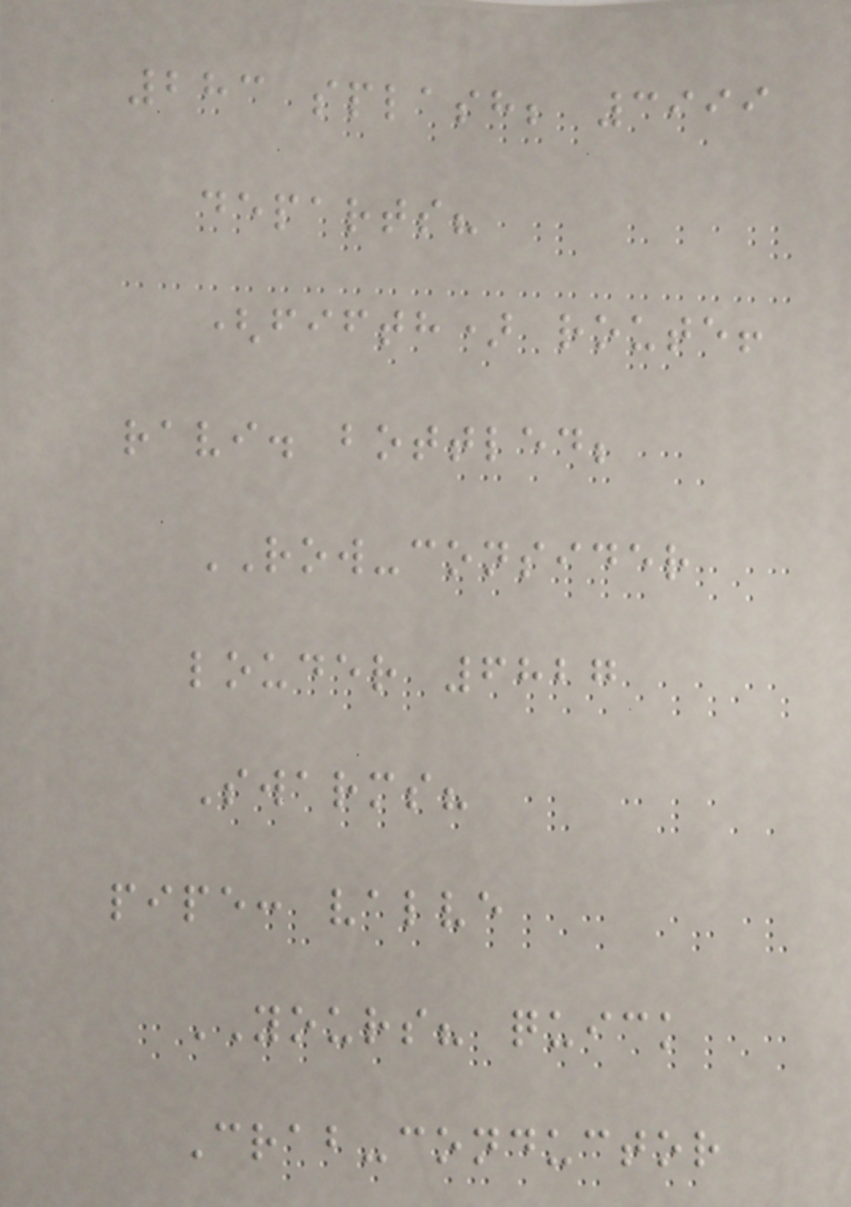283 splash; 3999
departs?
(fifth) route!
ravi. bottled;
ROW-consider
louder 6827
Swarms?
pipe: valve
YOURS? quick
Crab-conductor
